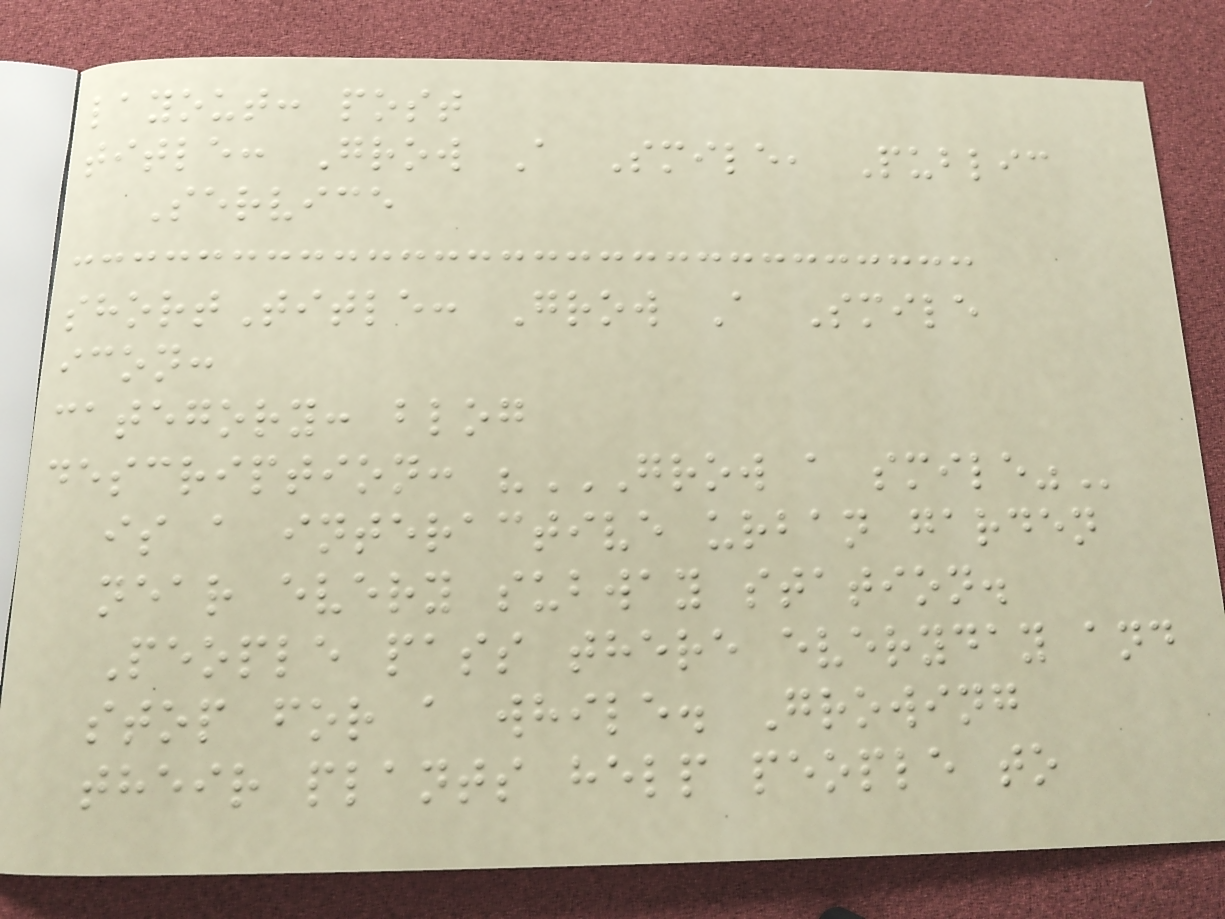layout: post
title: Grow A Smile, Public
Service
shortTitle: Grow A Smile
icon:
category: blog
description: "GROW A SMILE"
is a interactive urban garden
near every subway station.
People pass there everyday and
stop for a while. Growing
their plants help people to
